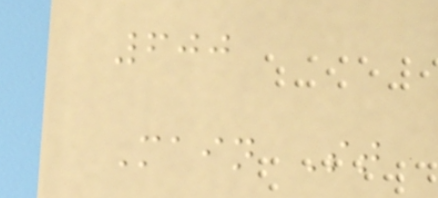600
Main St
